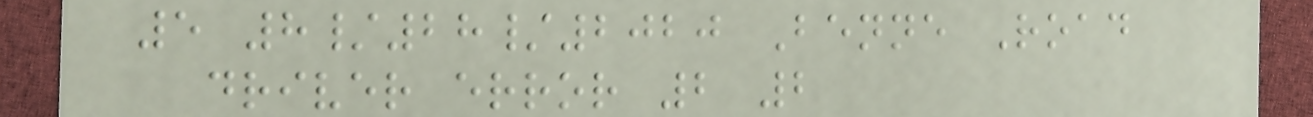5 8/28/2020 Benne Road
driver error 2 2
